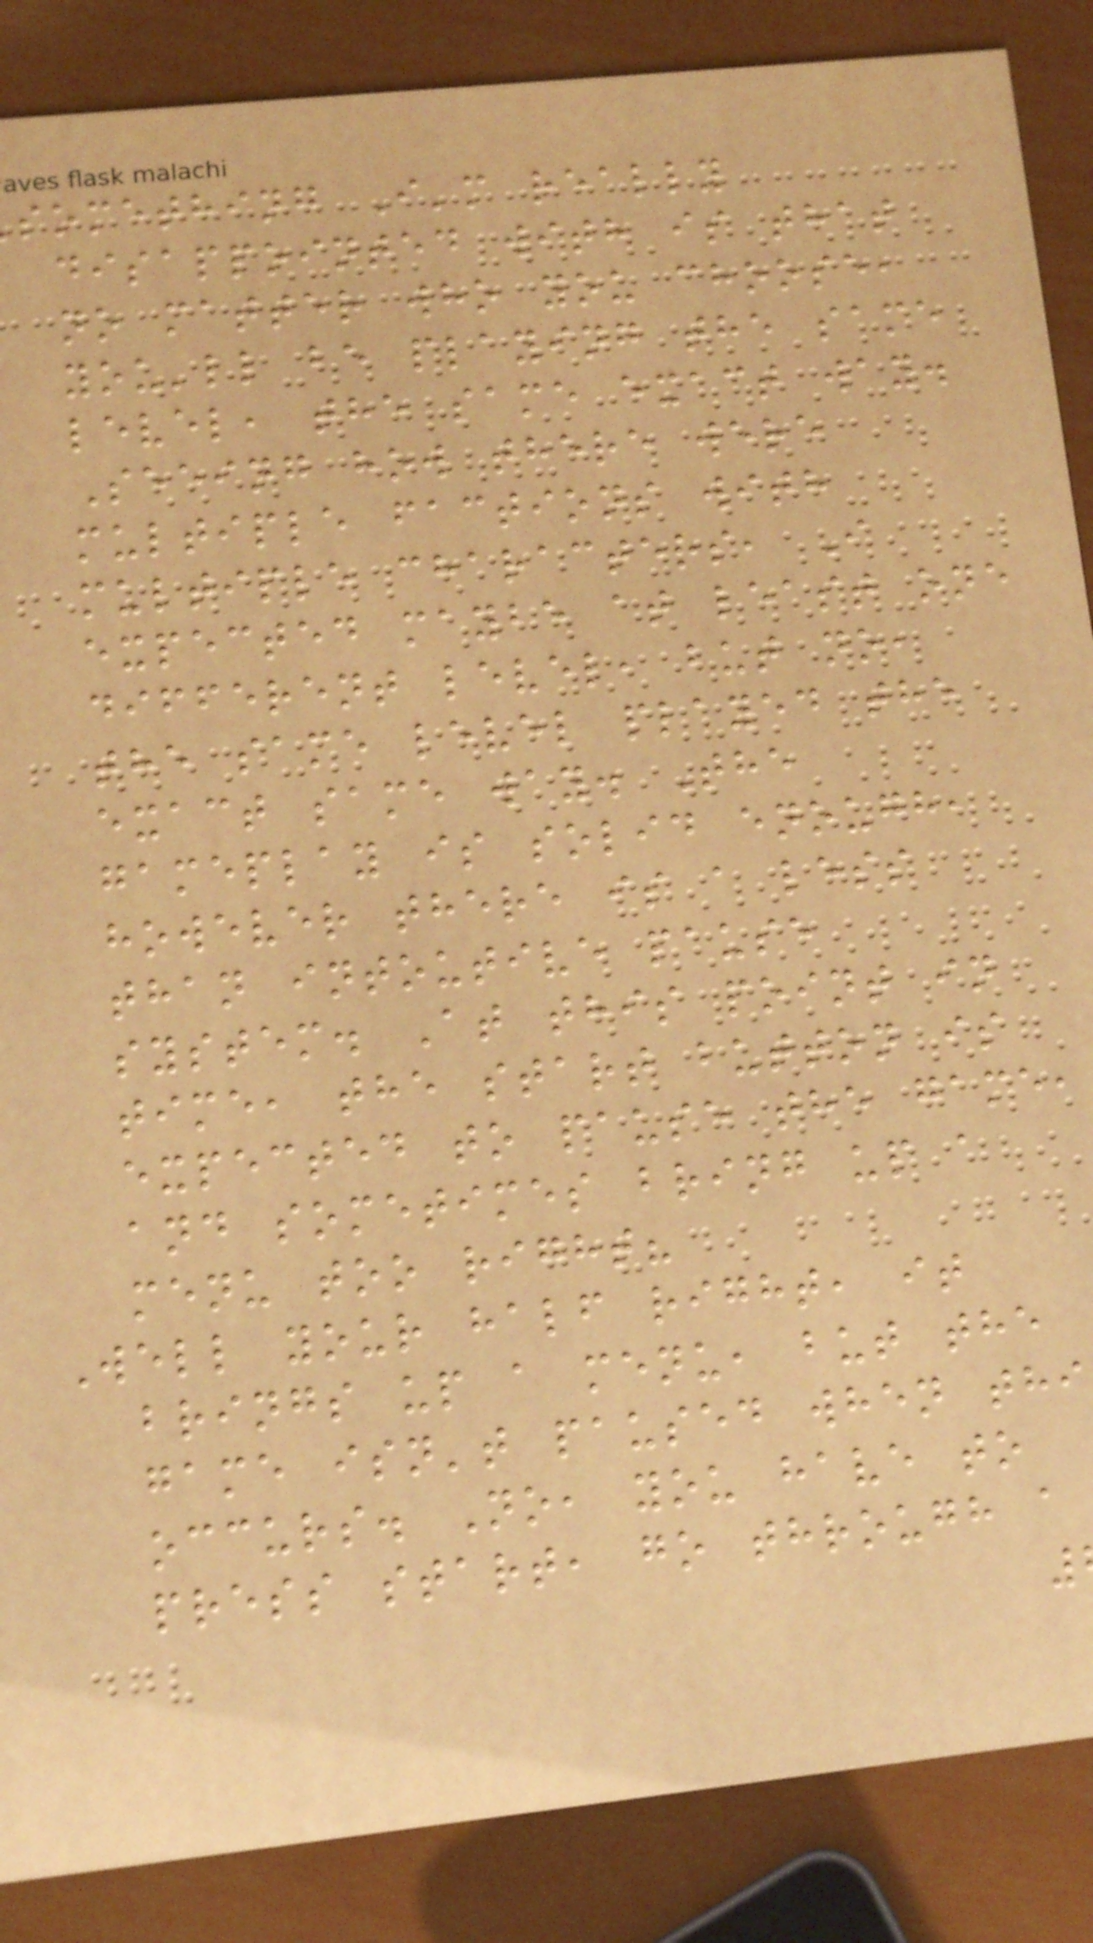something I'm really
disappointed with is that
no matter who you choose,
you'll be playing the same
level, the same exact way.
Seeing how there were
multiple factions with
multiple characters, I
expected maybe at least one
different level, but no,
the same level played the
exact same way. The
gameplay is solid enough,
however there is a less
than intoutive pause
system. At this point in
time, the start button is
expected to pause the game,
and sometimes bring up a
menu too right?
Well your half right, it
brings up a menu, but the
game isn't paused when thi
occurs. No, you have to
press start, go through a
